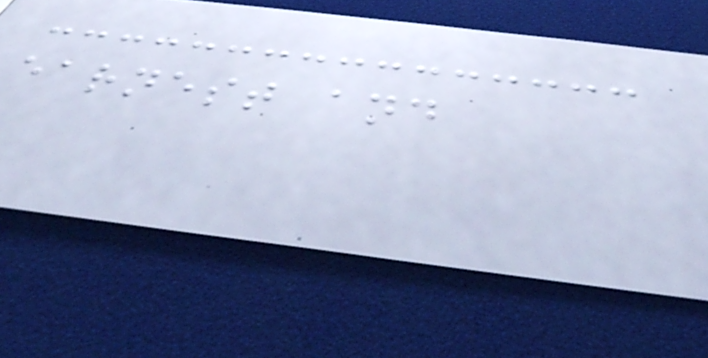earnest and
